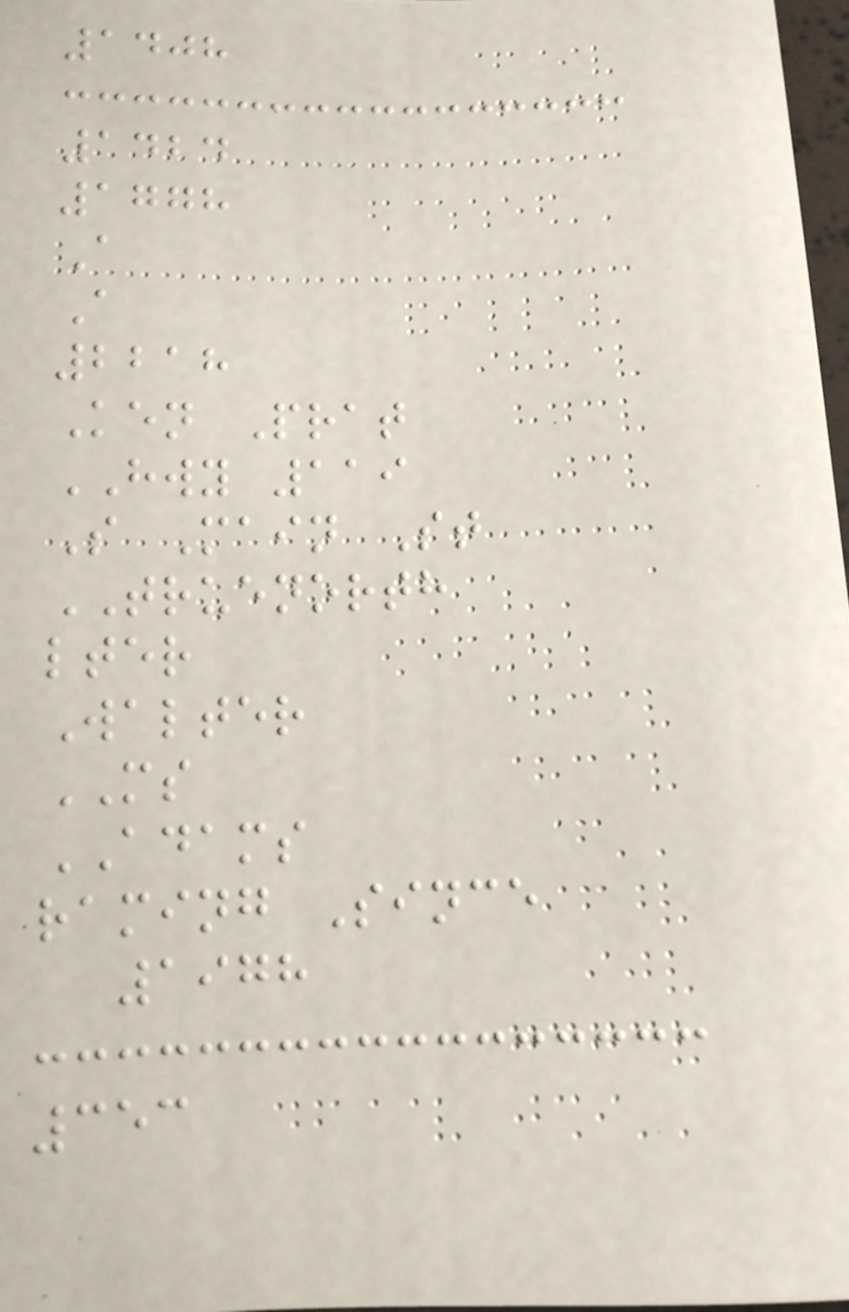1408
1424
1778
A
A
2218
Ken Prat
HWY 119
S Main St
TRUENORTH
lter
Walter
MS
ADAMS
raming Since
1978
353
